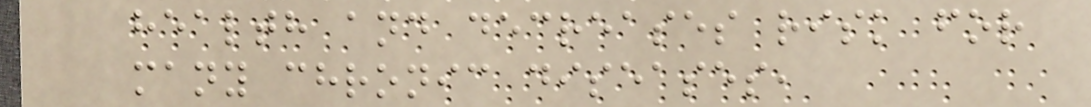health and decreases risk for
many chronic diseases,
